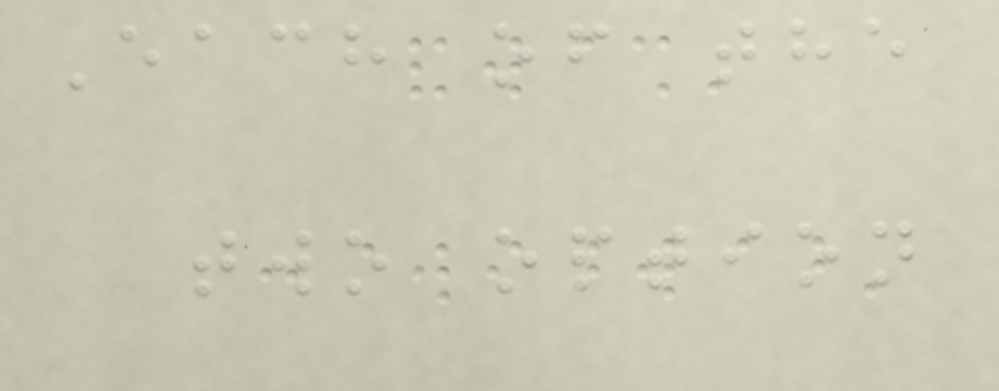Each of the
two option
